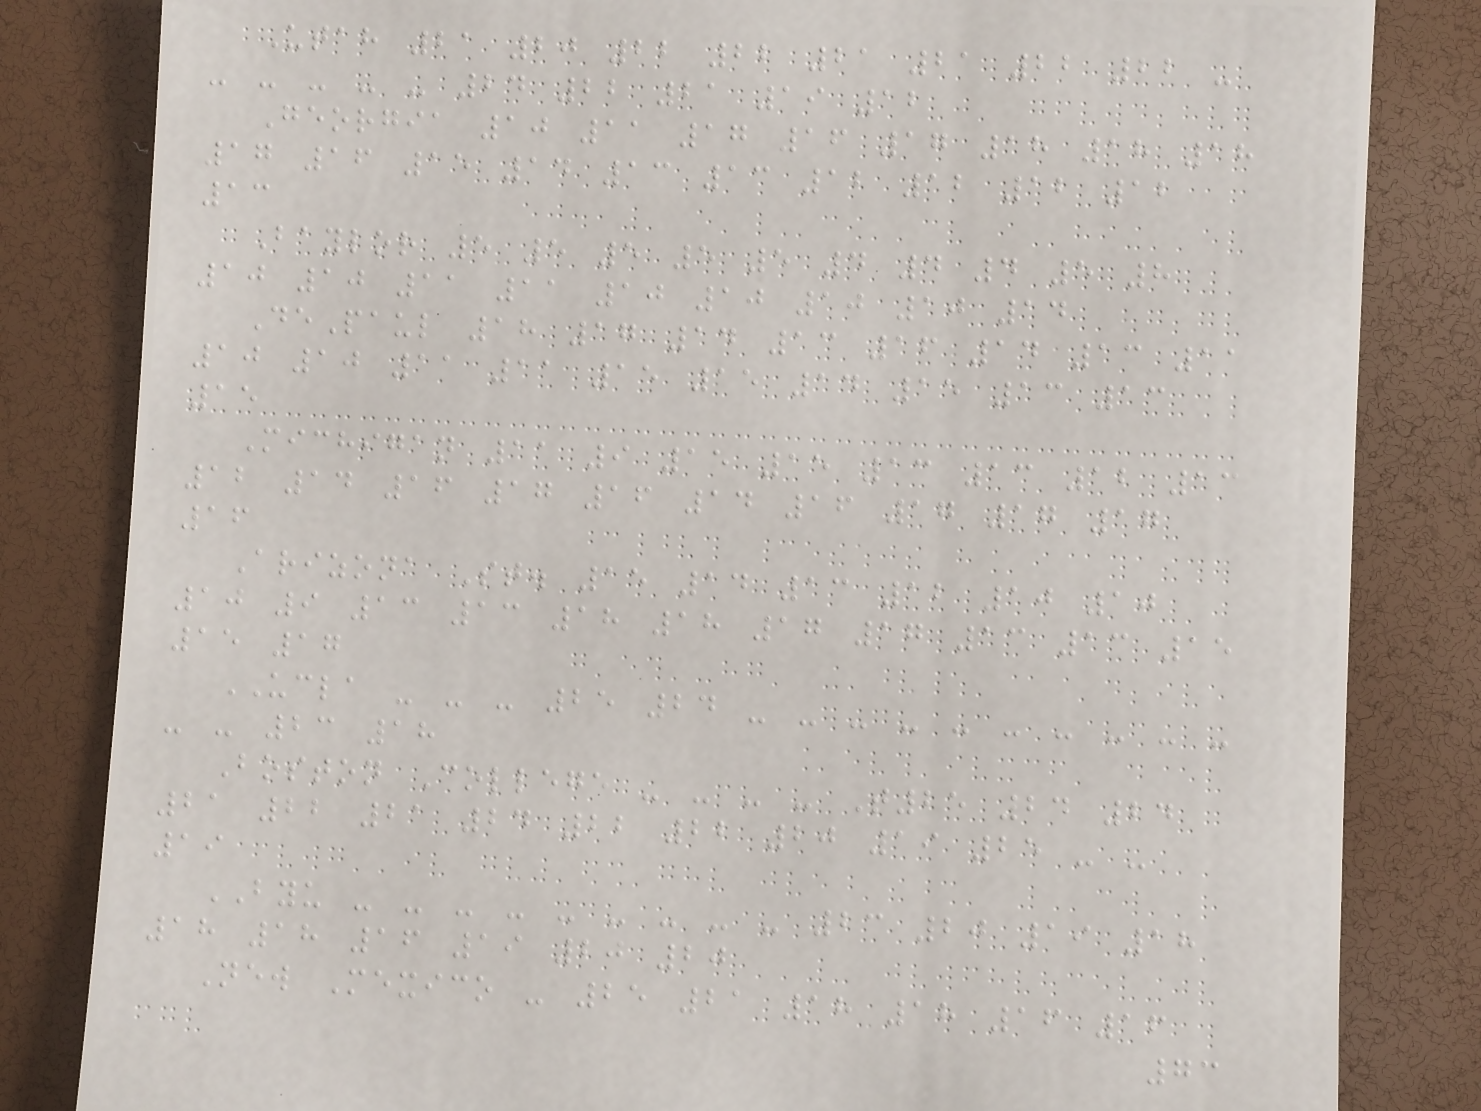Utah 21 20 22 22 21 21 22 22 -
- - - - - 24 22 21 19 12
Georgia 10 11 17 16 17 18 18 18
17 16 15 14 13 13 12 12 12 12
13
Baylor 5 5 5 5 5 4 4 4 5 8
10 10 11 11 10 10 10 10 14
DePaul 18 17 14 13 16 14 13 11
10 10 11 11 15 15 14 15 13 13
15
Michigan 11 9 15 15 13 13 12 13
12 14 16 17 16 14 16 17 17 17
16
Arizona St. 15 14 13 12 10 10
10 9 13 13 18 18 17 17 13 13 15
15 17
UCLA - - - 25 24 - - - - - - - - - -
- - 23 18
Boston College - - - - T25 24 24
21 22 21 24 22 22 20 19 25 - -
19
BYU - - - - - - - - - 23 20 19 18
18 18 16 19 20 20
New Mexico - 25 21 18 18 16 16
73
